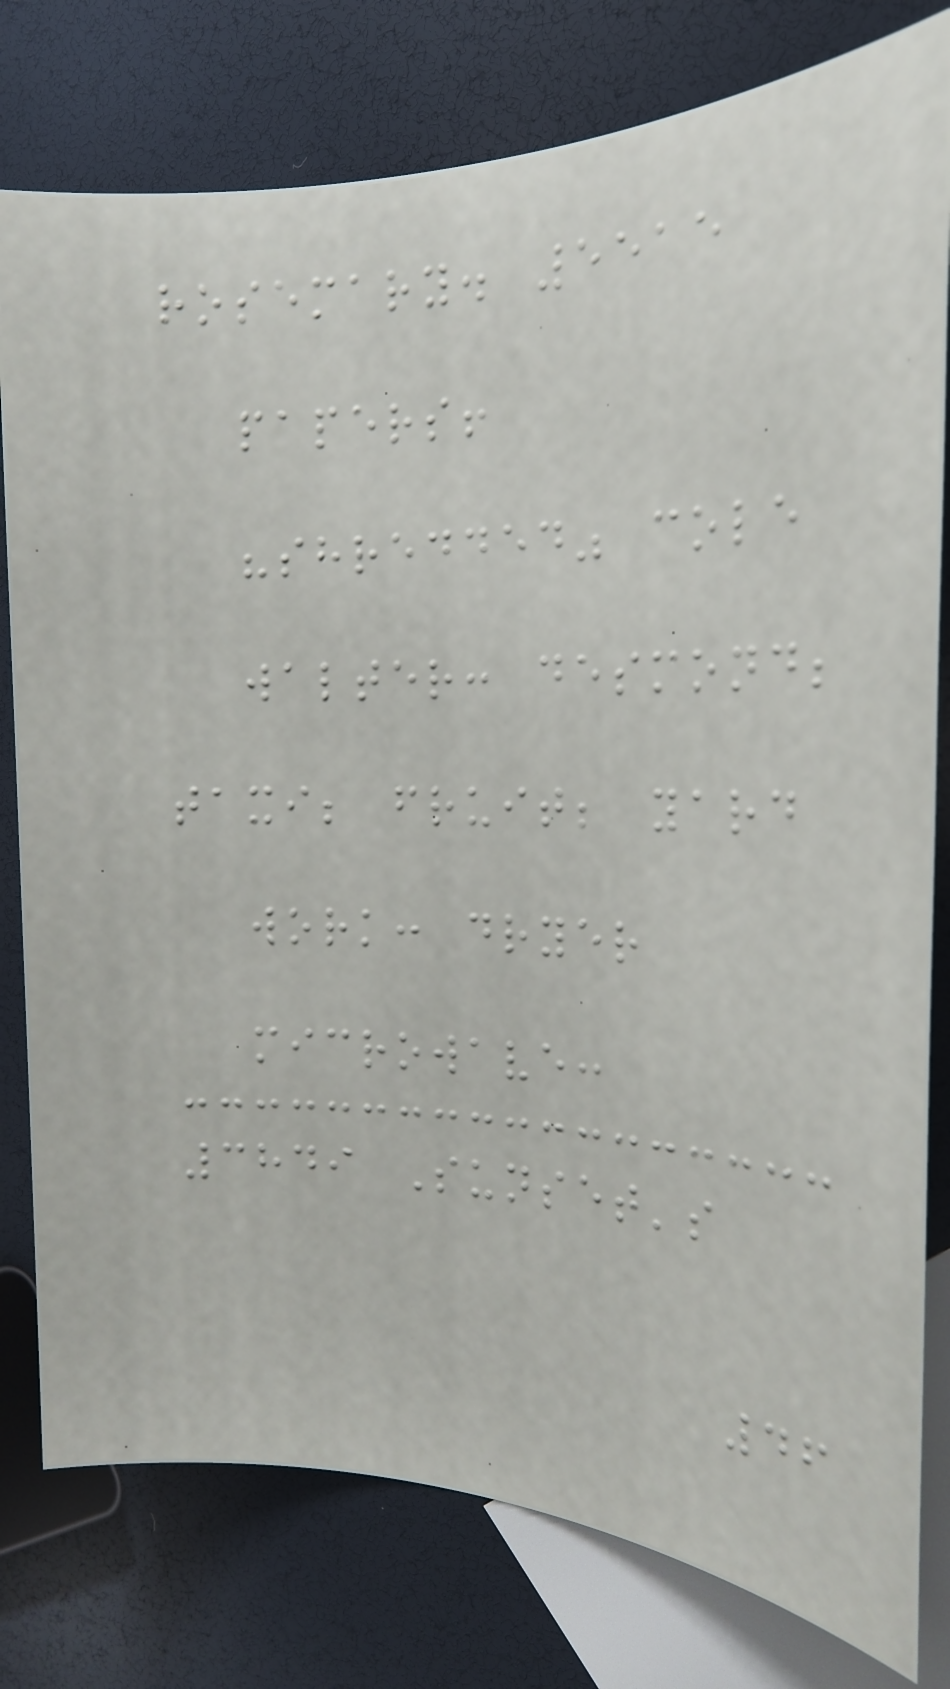rosemary. 5515
papers!
"shredded" cole
walter: desmond;
taxi; fruit; yard
work: dryer
microwave:
3849 Sunset's
46
